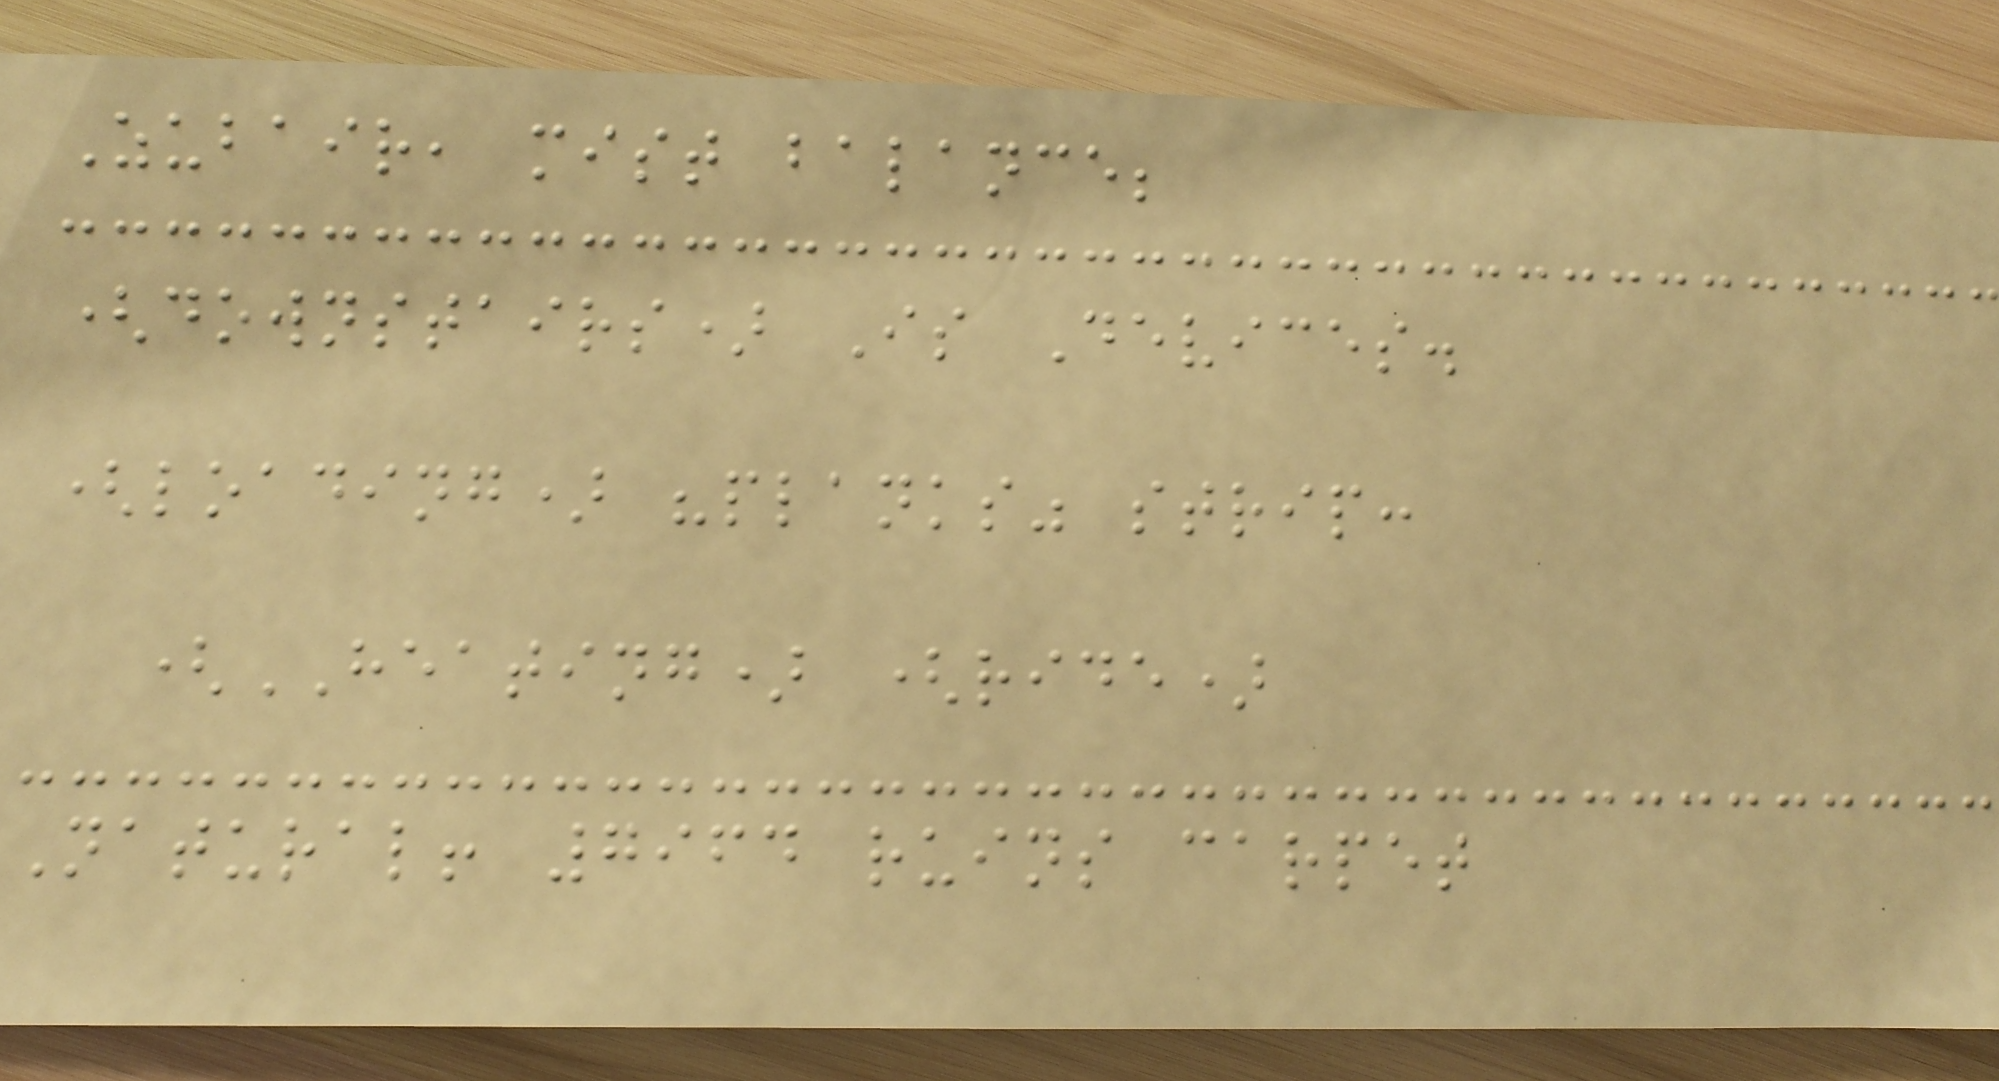Zubair, mist balance;
(downstairs) Is Devices.
(loading) "planks" strip:
(HEATING) (ride)
Natural! 7964 ruins carpet
